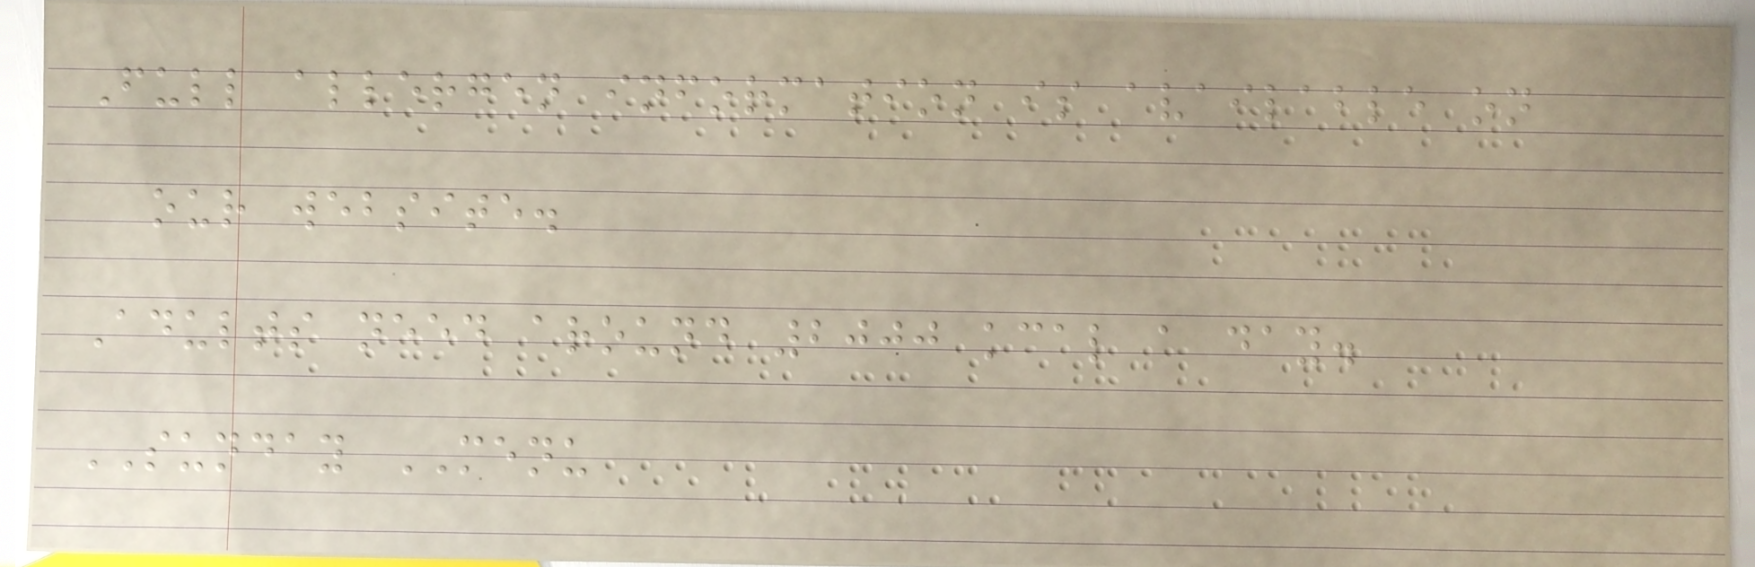Full allergen information is available on
our website.
Adults need around 2000 kcal a day.
SUNDAY MENU
